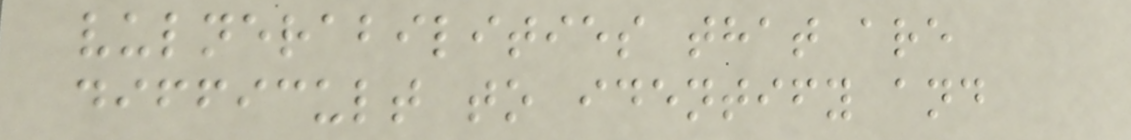vulnerabilities that are
difficult to identify and
